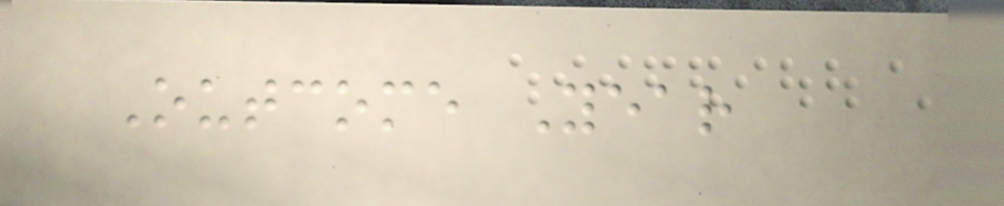Outcome Year
